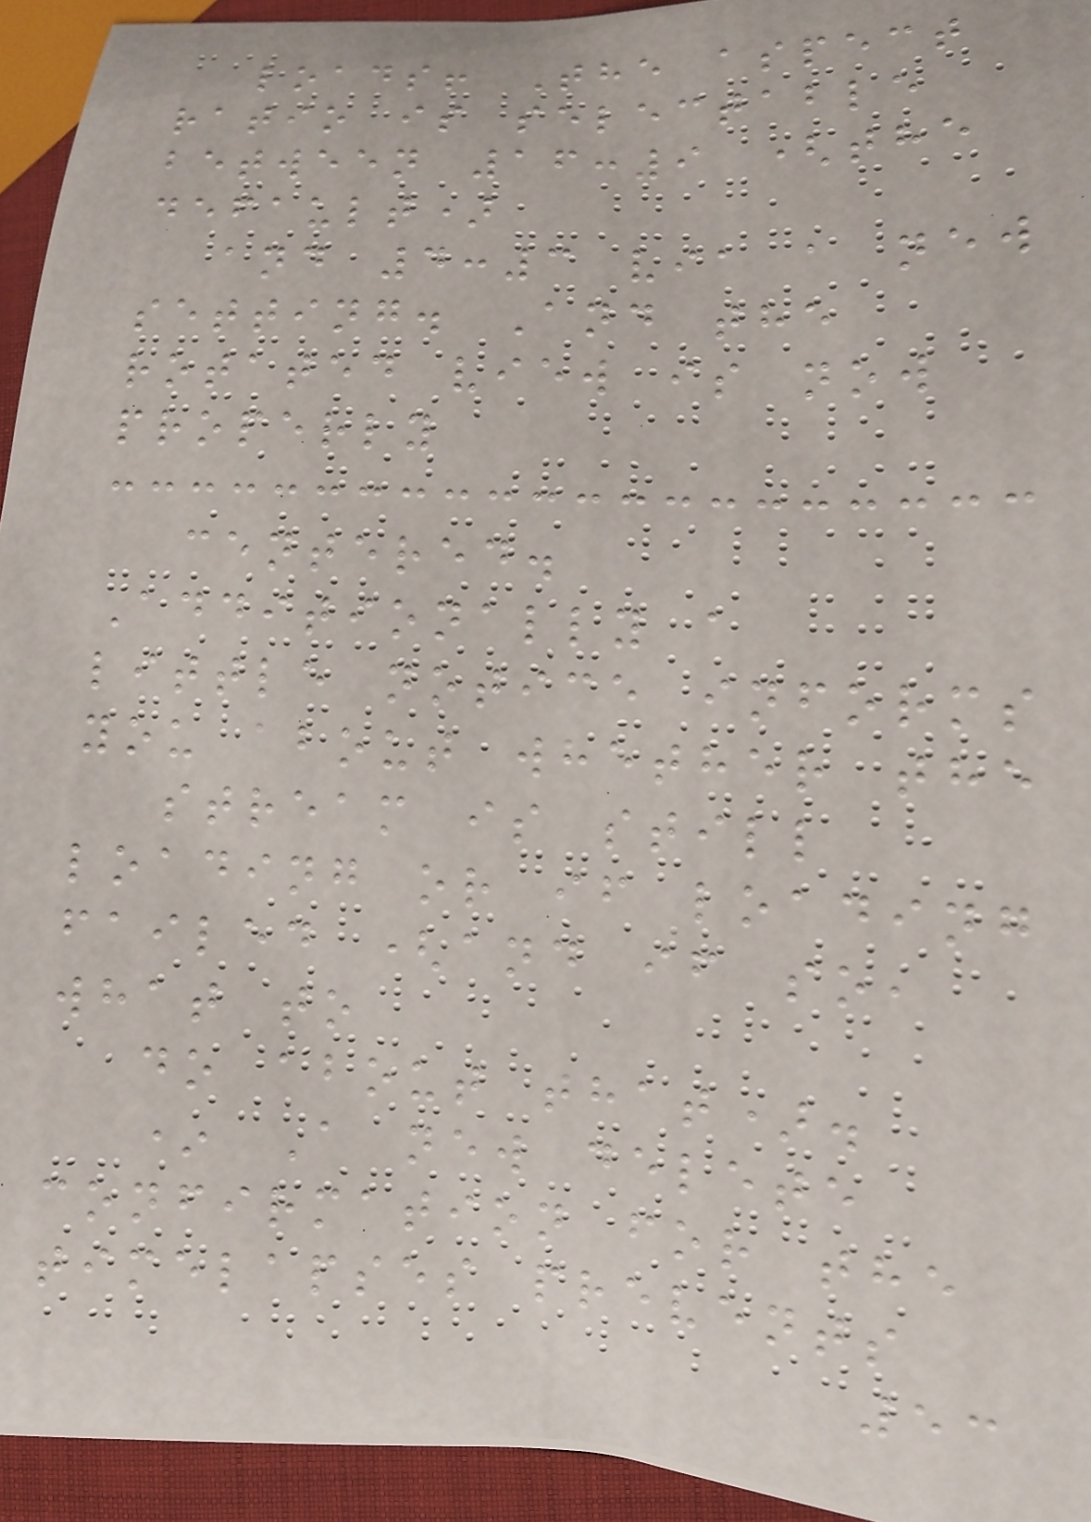loads! The aspect
ratio is selectable
between 16:9 (the
default)
and 4:3 via a new
setting. And the
rotated view is now
properly
centered.
Additionally a
little notice informs
you about whether the
stream is still
loading or if loading
failed (and if so,
what to
do about that).
* A new delete
confirmation for the
timelapses prevents
53
